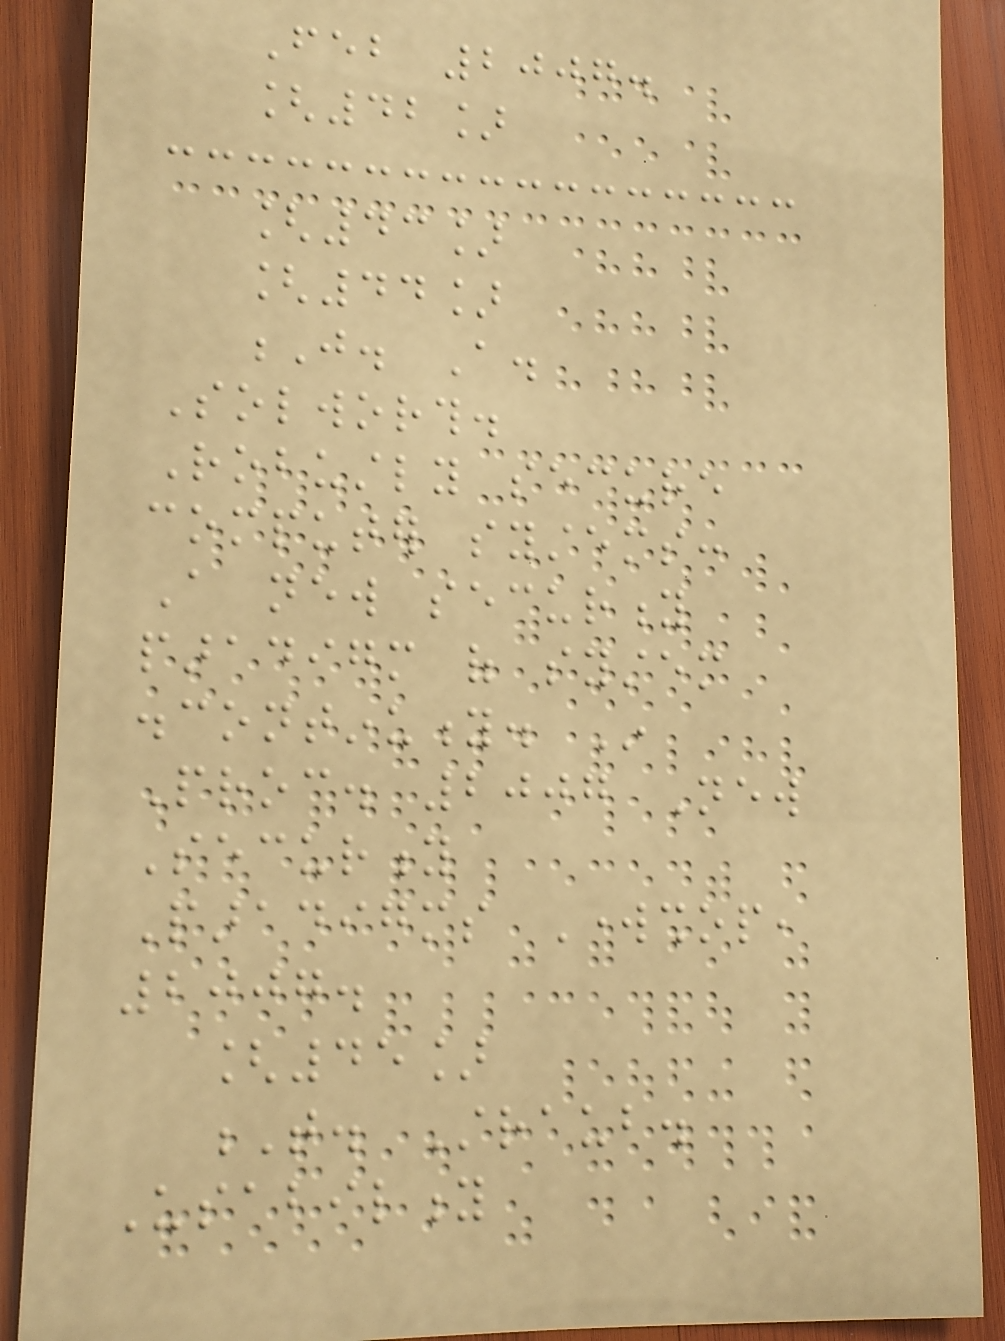Feb 2007.
[42]
[43]
[44]
J. A.
Solworth.
Robustly secure
computer systems:
A new security
paradigm of system
discontinuity. In
Proc. 2007 New
Security
Paradigms Workshop,
2007.
[45]
T. Straub.
Usability
